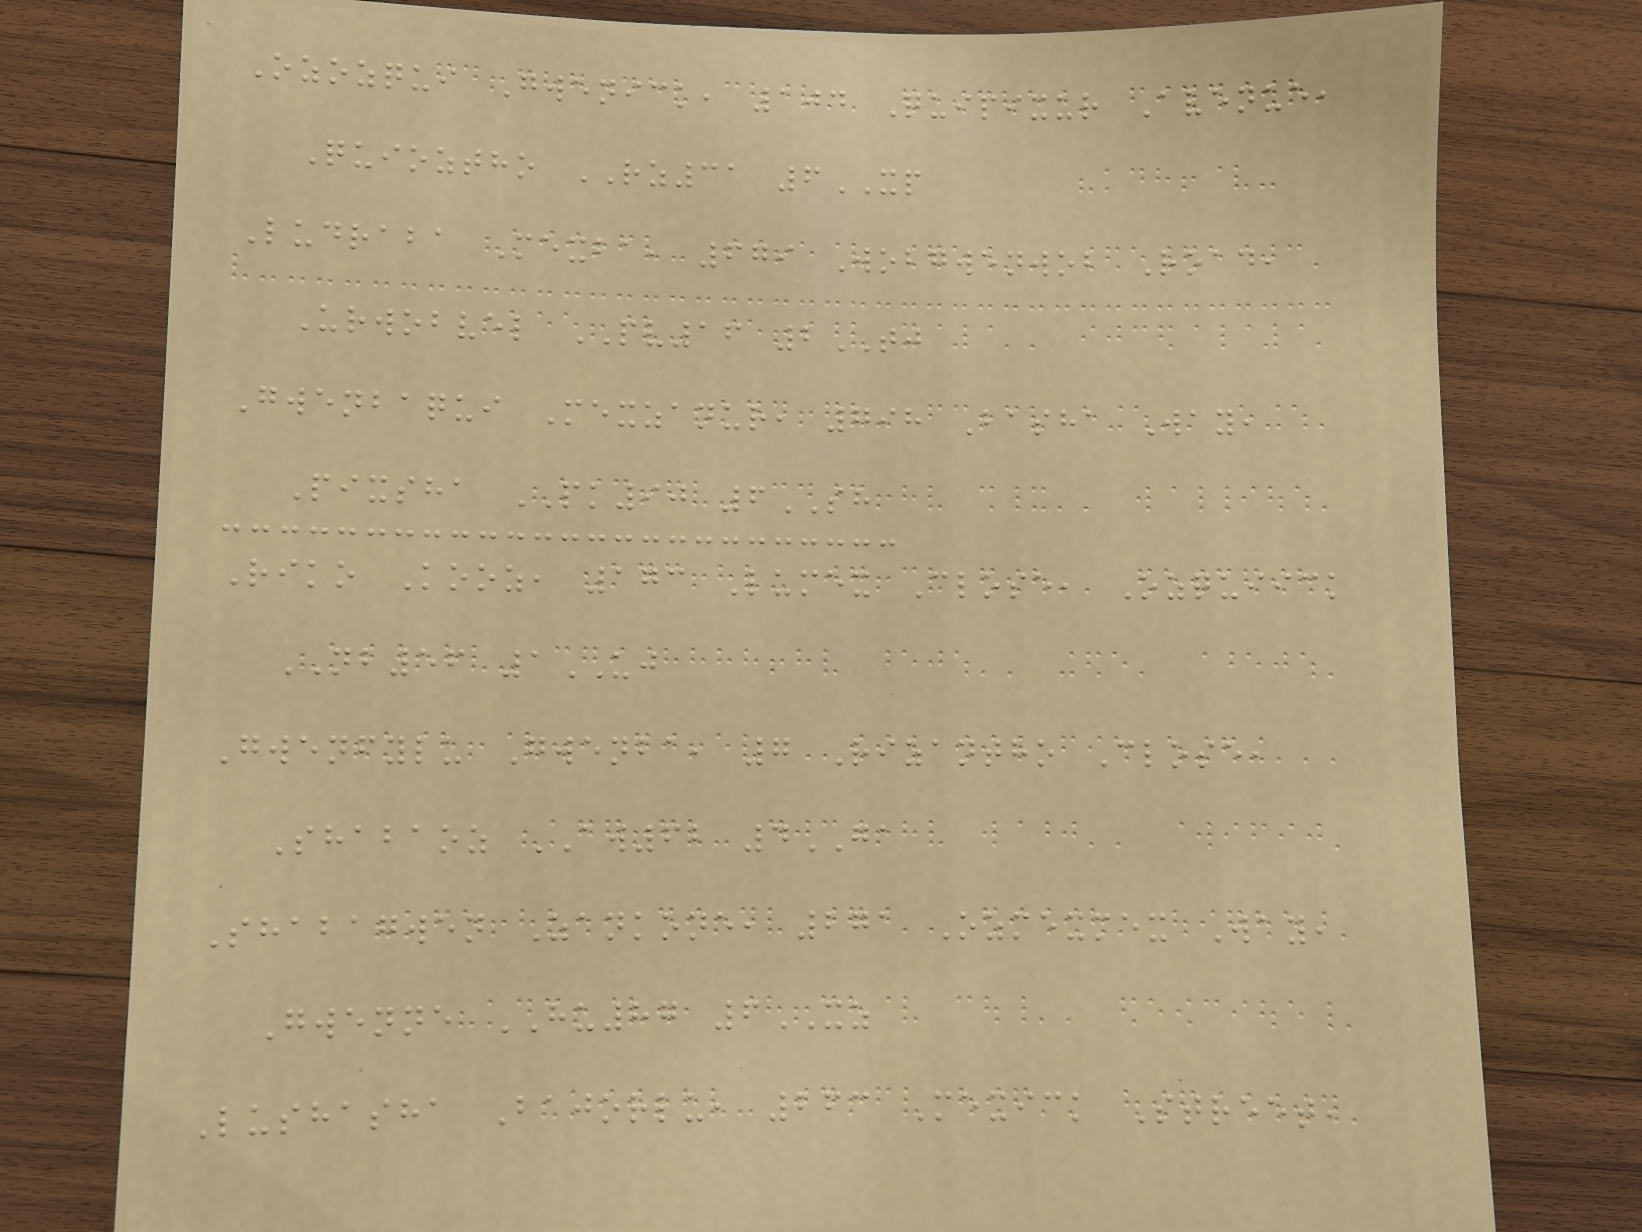Ozozqui Gwenick, 104 Quipixur Avenue,
Quioztho RZ31 6XP
Ludraba Mexba, 679 Wobgwenwob Road,
Urwobvel PV16 2TJ
Gwenbaqui Mexzanur, 798 Basha Way,
Pixsha PK90 6SH
Riko Kooz, 173 Lumex Close, Ozquiick
NB56 1UJ
Gwenfylu Gwenba, 7 Rizantho Close,
Shabaoz AW62 4GA
Shabagwen Zankone, 271 Ozmexmex Way,
Gwenne HU87 6XZ
Lushasha Bajorlu, 263 Mexick Street,
